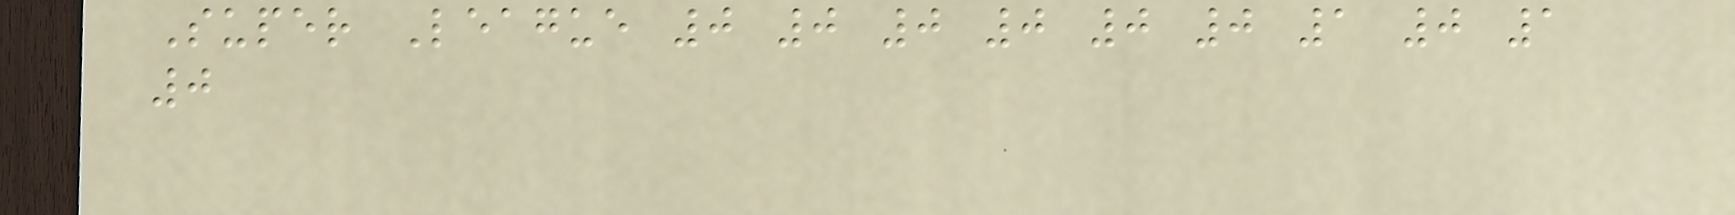Super League 0 0 0 0 0 0 1 0 1
0
